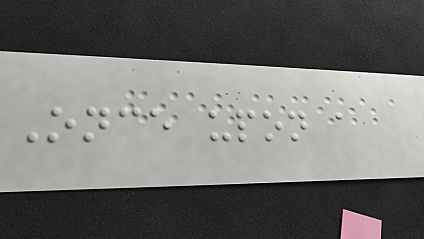Once upon a
